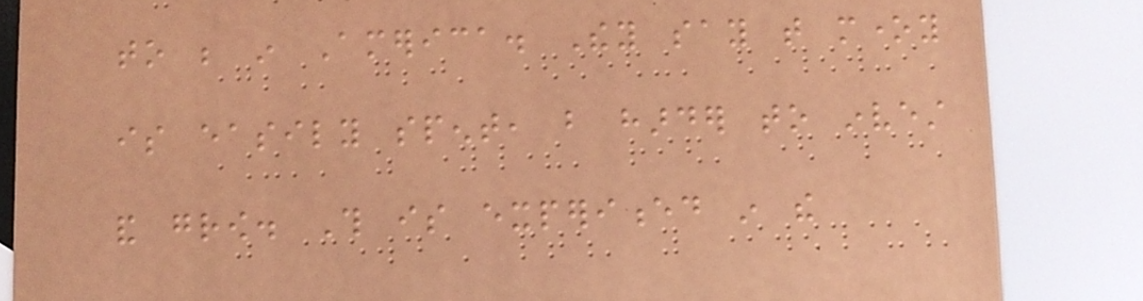to be in America. They say that money
is easily spent, but harder to invest
and grow. This is experienced in the
